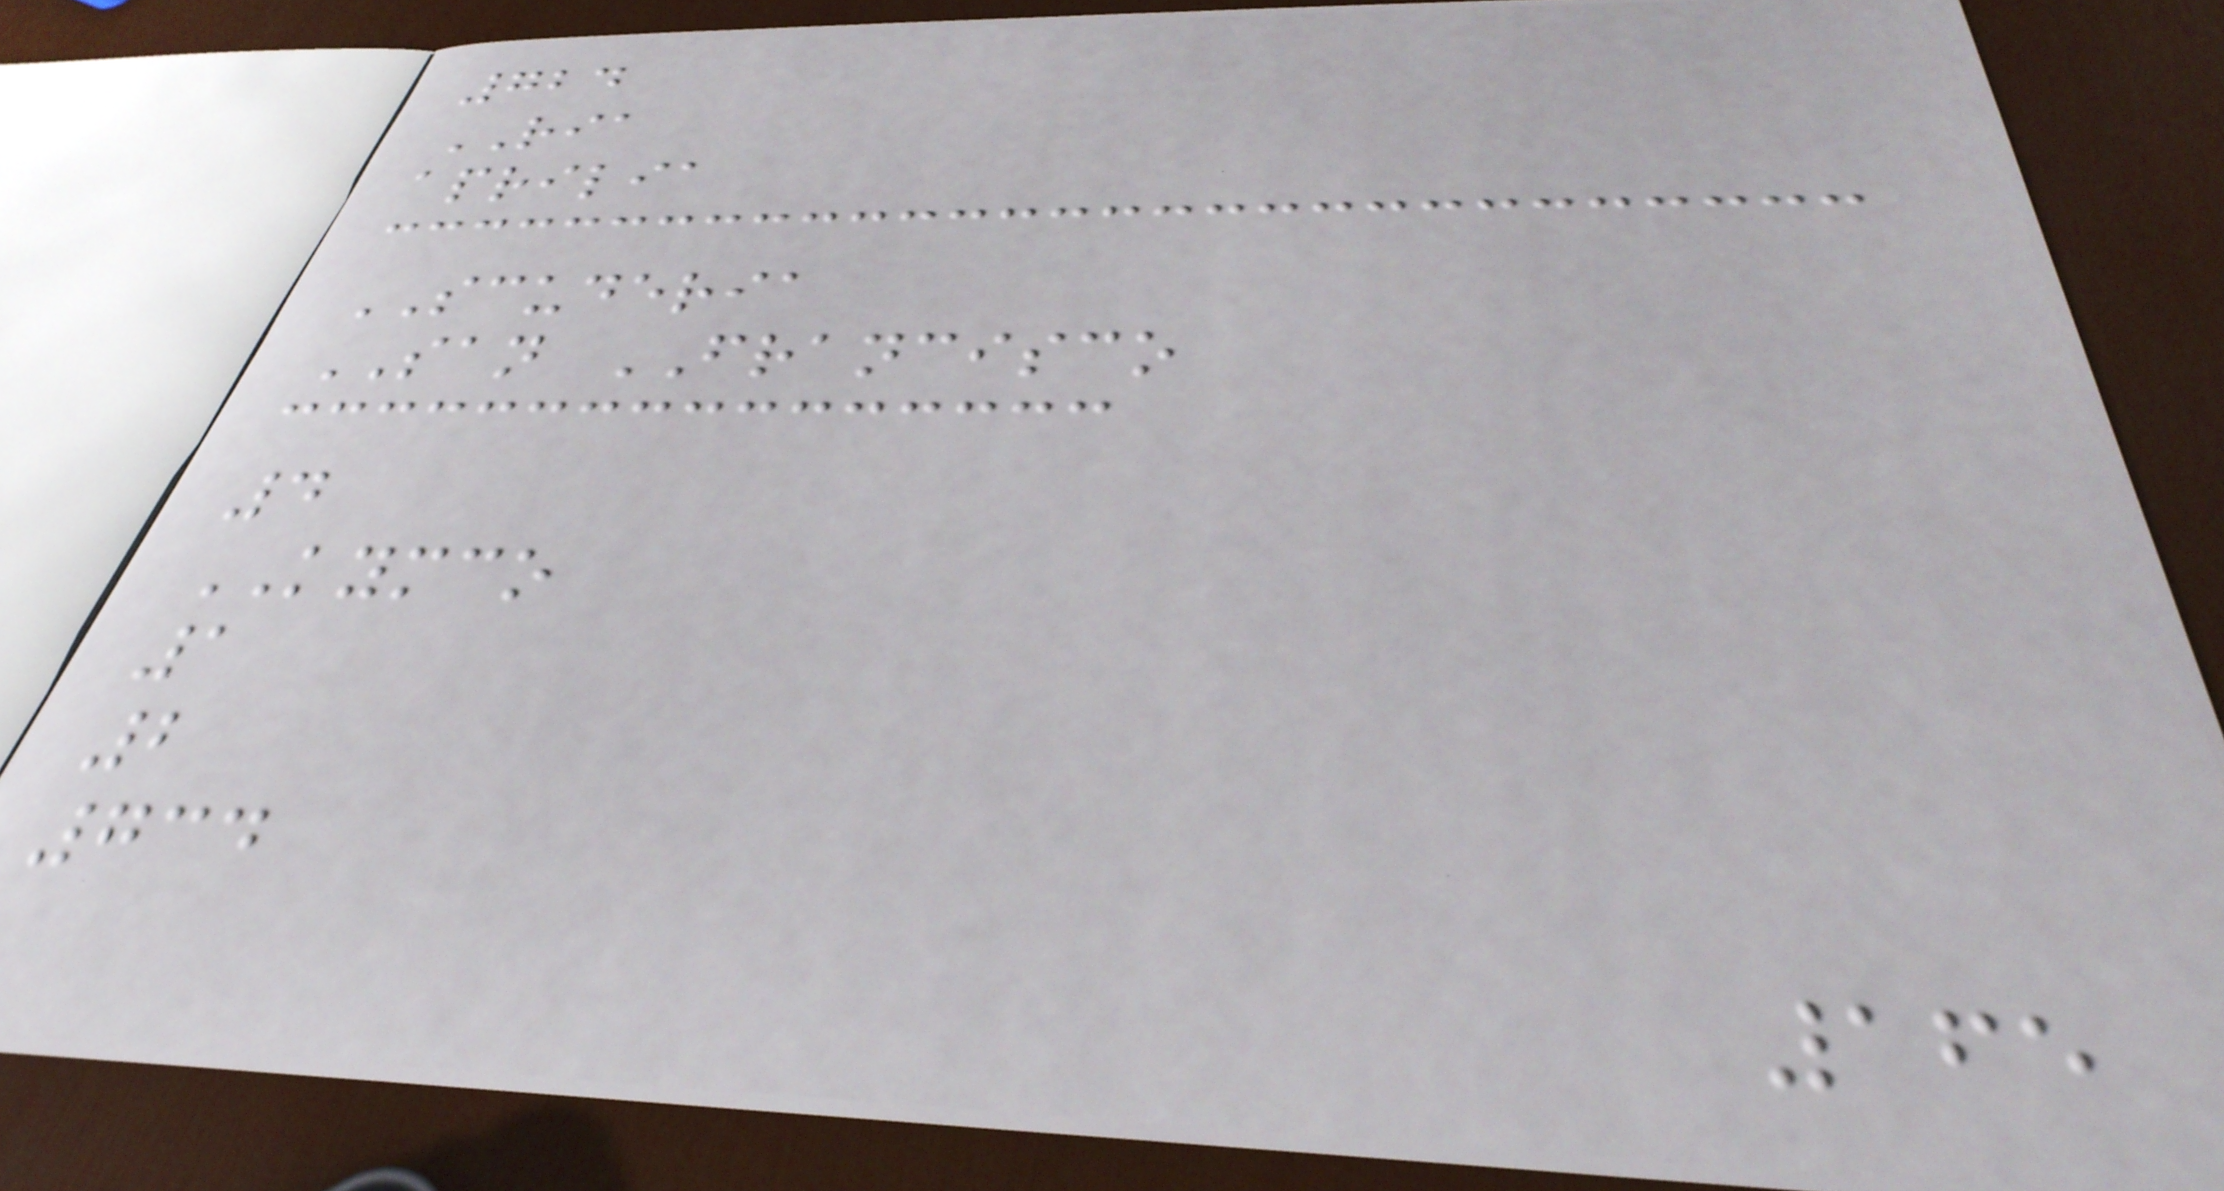724
RIA
aprilia
SCUDERIA
SAN FRANCISCO
4
KYMCO
1
2
734
165
